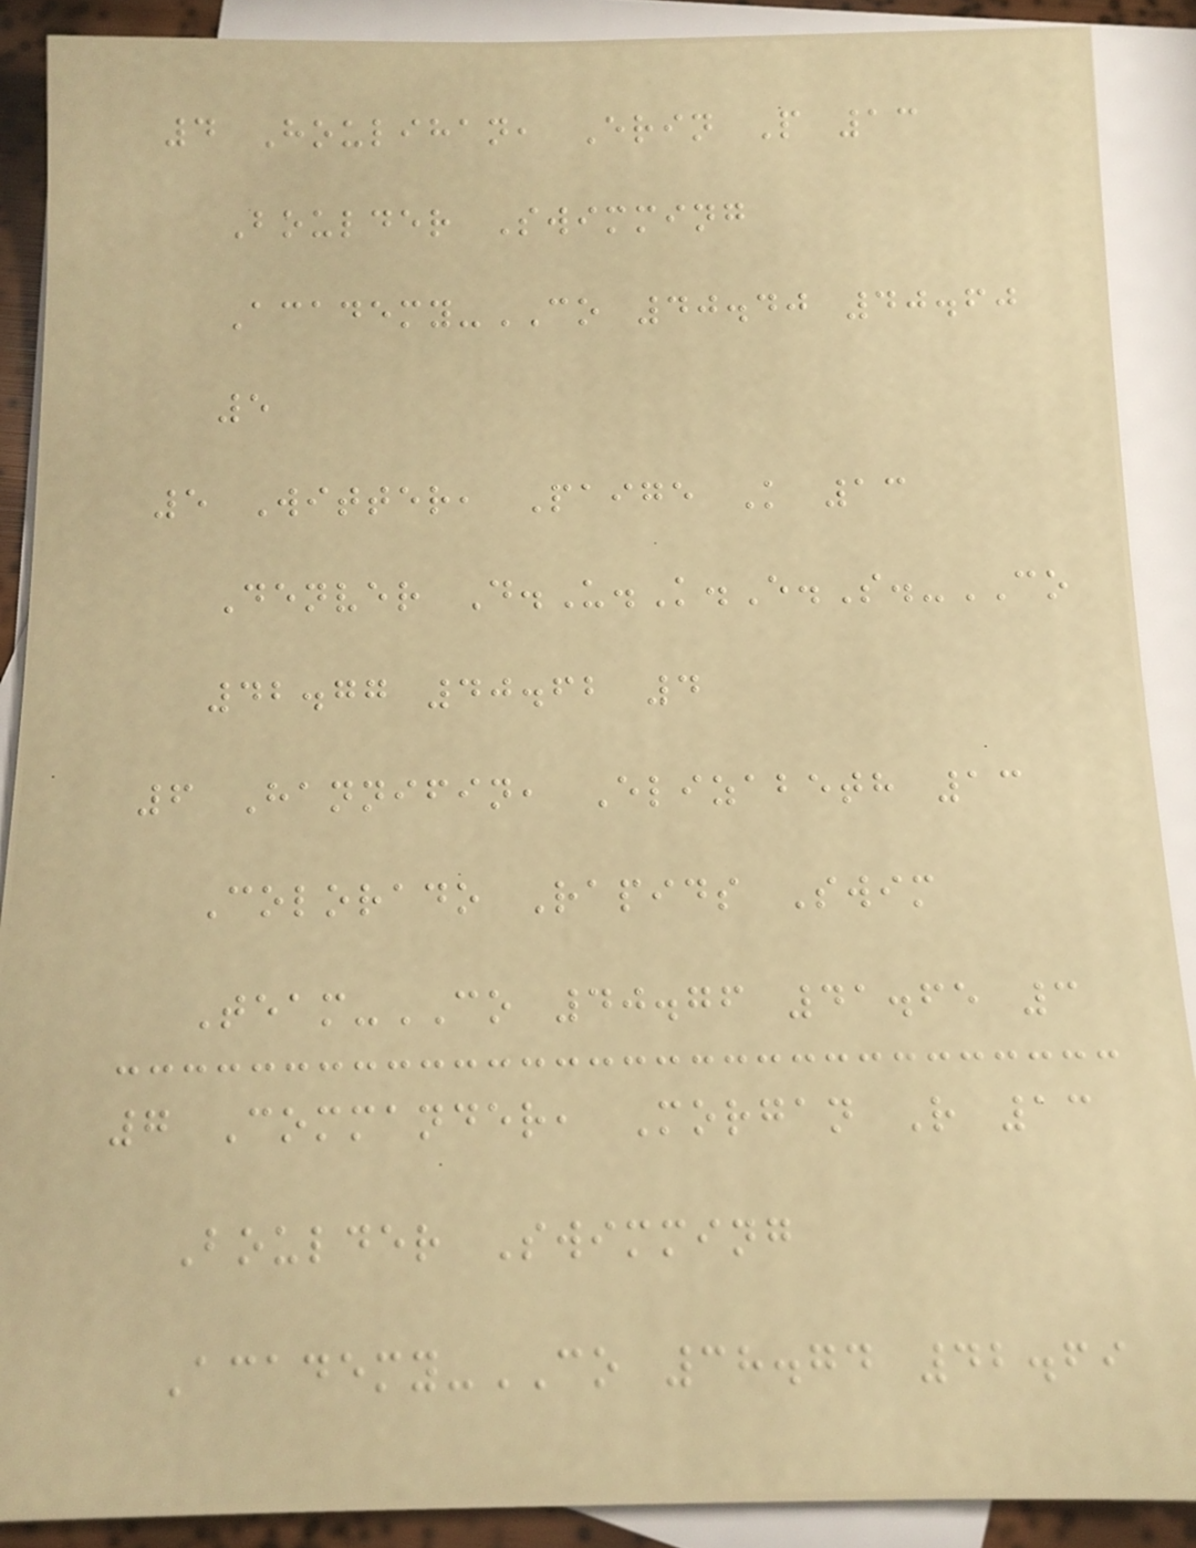4 Houlihan, Erin P 13
Boulder Swimming
Academy-CO 40.40 40.60
5
5 Witter, Paige K 13
Denver D.U.K.E.S.-CO
42.77 40.62 4
6 Hannifin, Elizabeth 13
Colorado Rapids Swim
Team-CO 40.76 41.65 3
7 Commander, Morgan R 13
Boulder Swimming
Academy-CO 38.74 42.69
